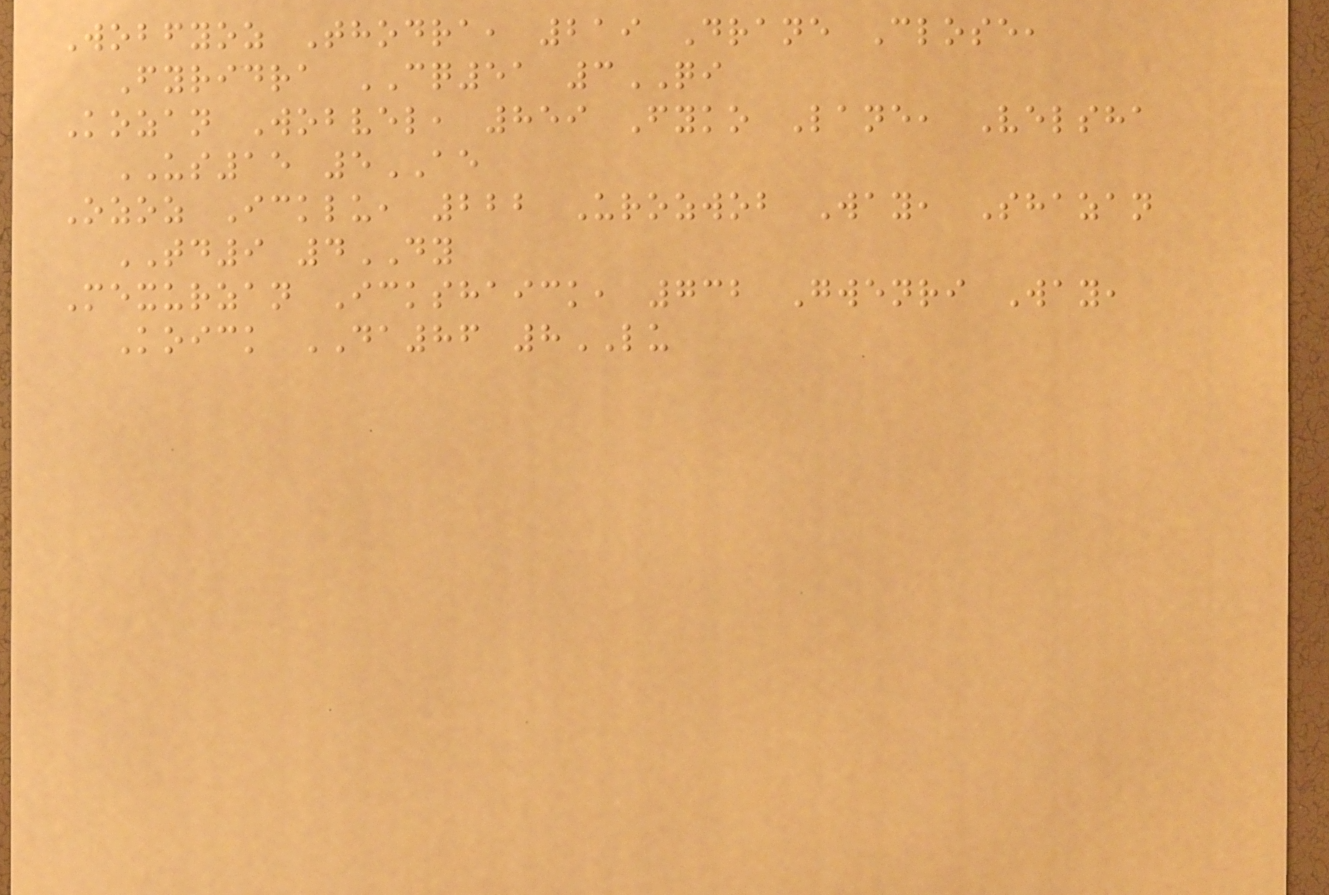Wobfyoz Thodra, 219 Drane Close,
Fyridra CQ51 3QI
Kozan Wobvel, 859 Fyko Lane, Velsha
US15 5AE
Ozoz Icklu, 222 Urozwob Way, Shazan
TD9 4DY
Mexurzan Ickshaick, 732 Gwenri Way,
Koick DA86 8LU
